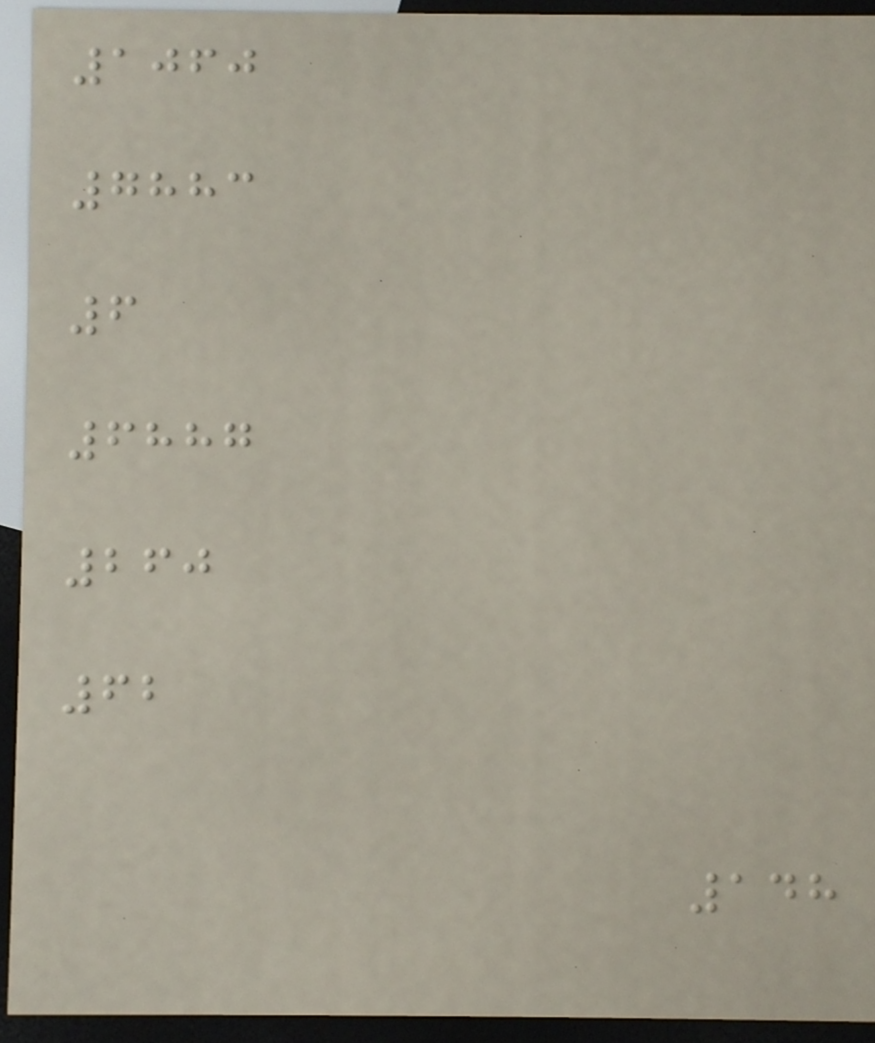1060
7883
6
6887
260
62
148
